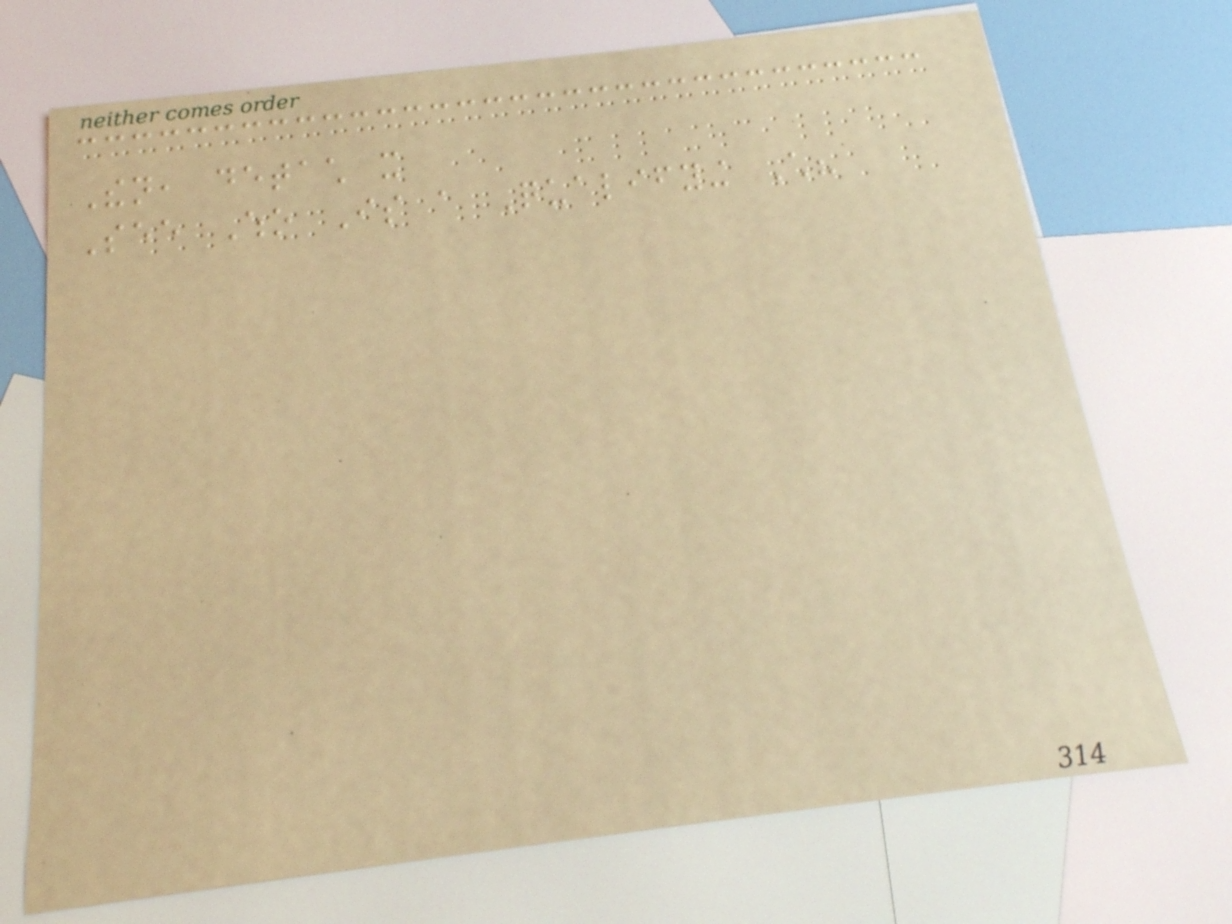Then, detach it
See Who Is a Qualifying Child?
